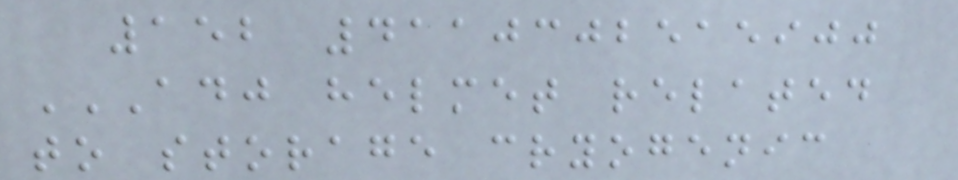152 4110302515900
ADJ HELMET RELATED
TO STORAGE CRYOGENIC
